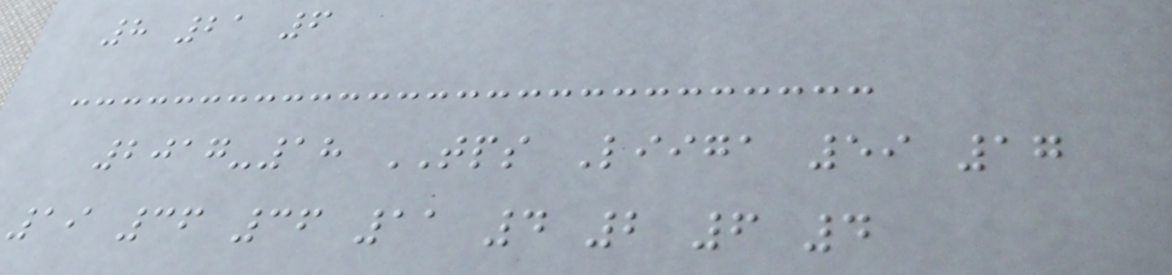8 21 6
2017-18 TPS Liiga 59 17
19 36 36 11 4 2 6 4
